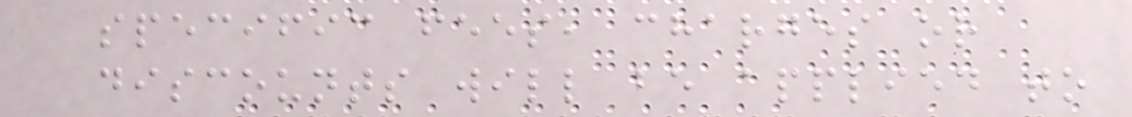specific fees, charges or
discounts will be applied to
